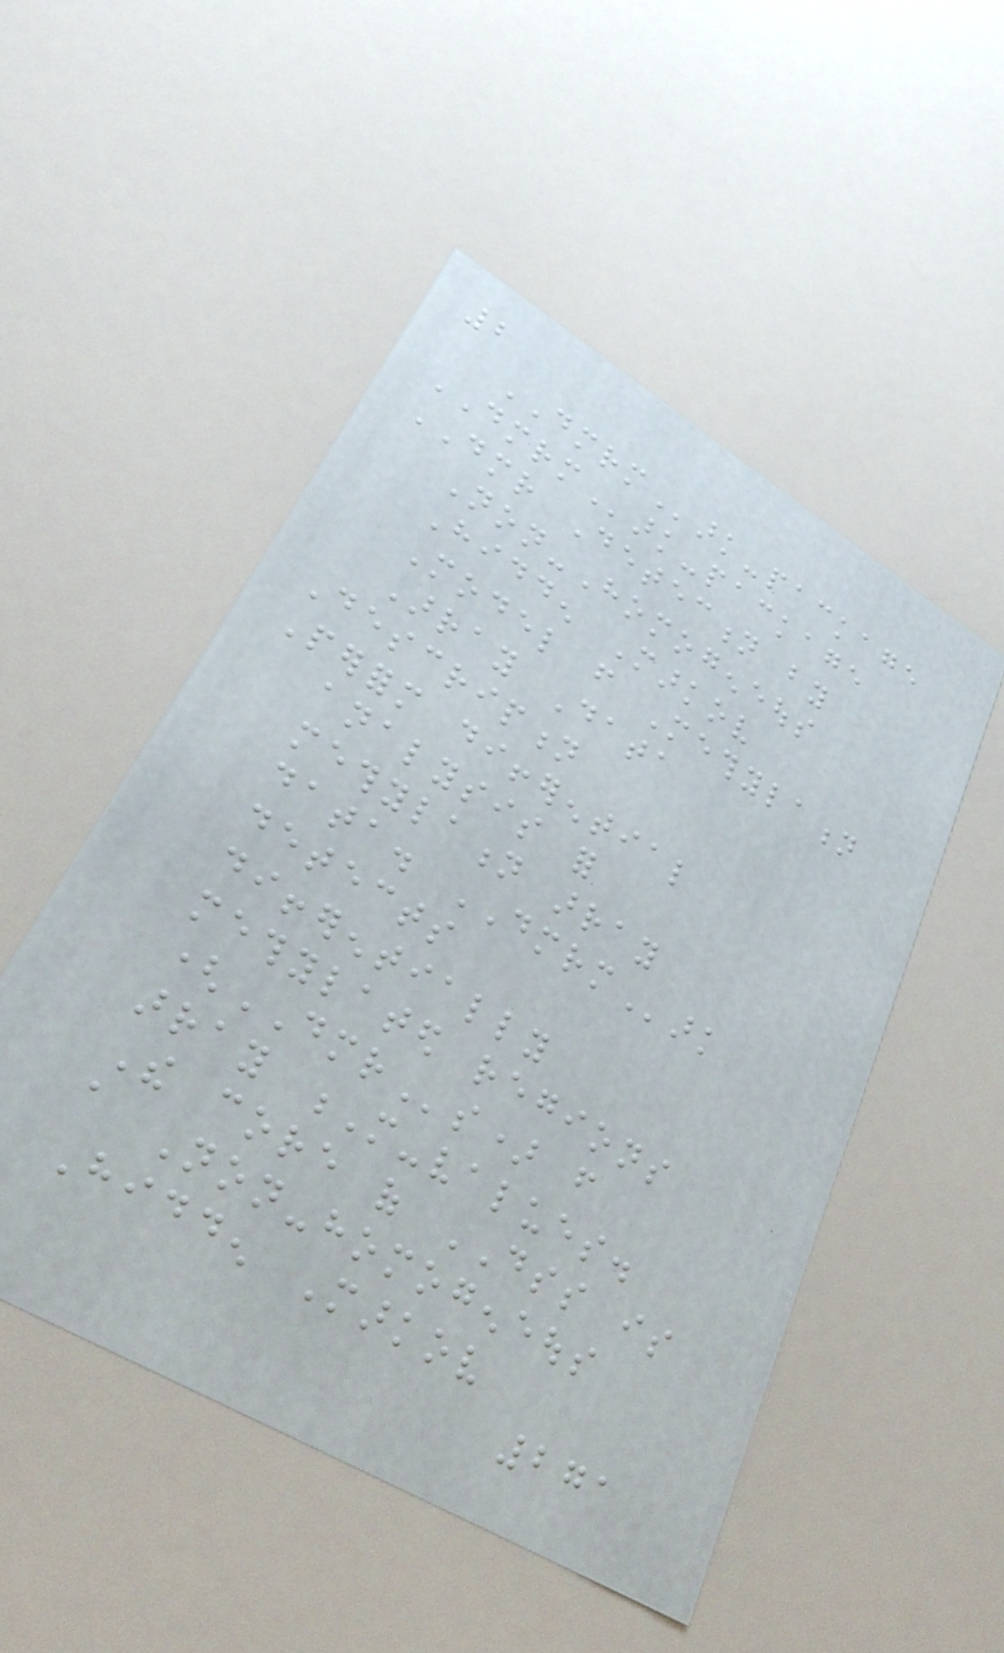2
DMRMark-package
DMRMark-package
DMR Detection by
Non-Homogeneous
Hidden Markov
Model from Methylation
Array Data
Description
Perform differential
analysis for
methylation array
data. DMRMark
detects
differentially
methylated regions
(DMRs) from
array M-values.
The core of DSS is
a Non-homogeneous
Hidden Markov
271
